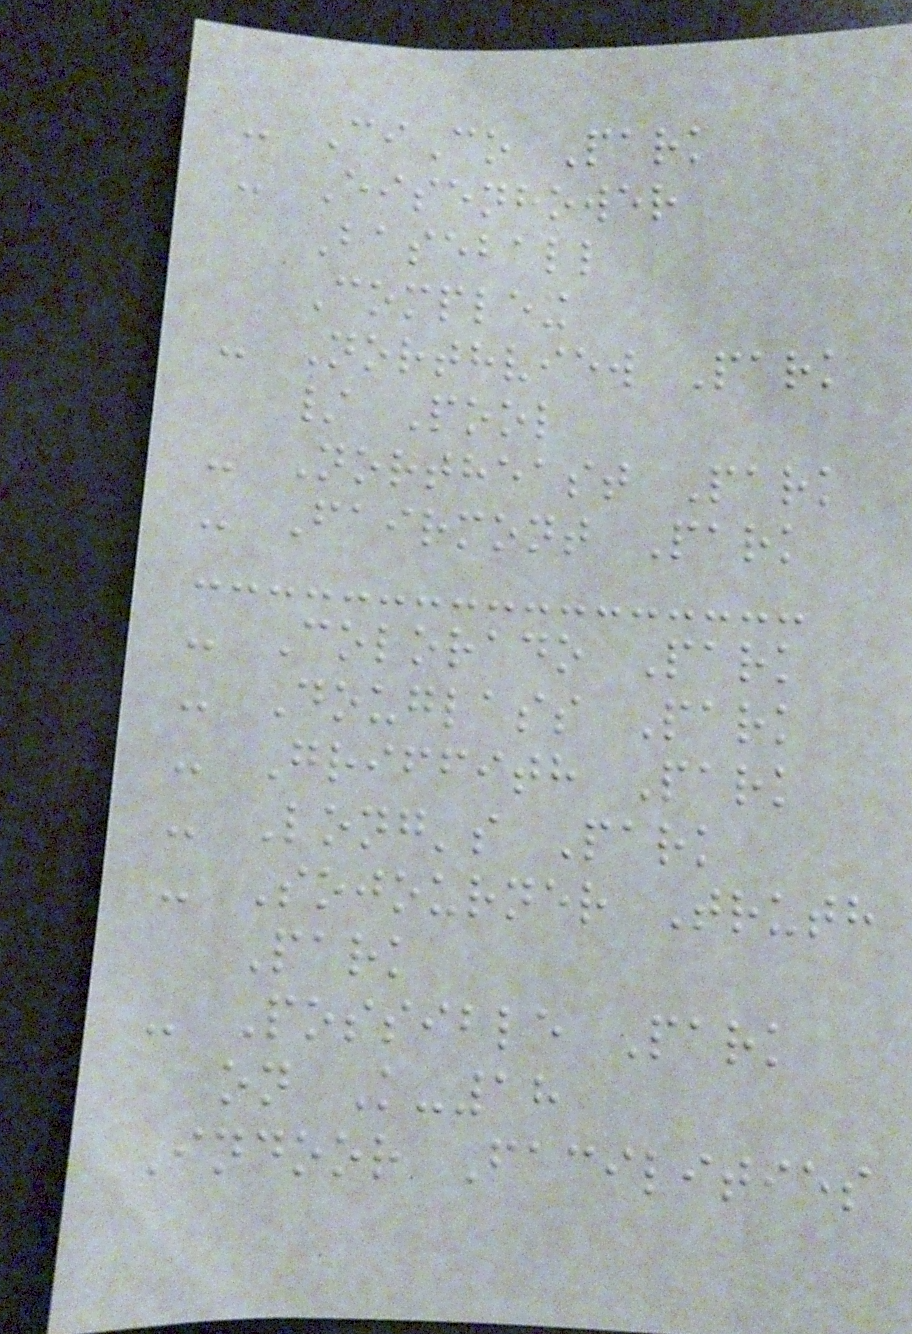- CiCo Park
- Eisenhower
Baseball
Complex
- Northview Park
/ Pool
- Northeast Park
- Fairmont Park
- Colorado Park
- Douglass Park
- Griffith Park
- Long's Park
- Sojourner Truth
Park
- Possible Park
on K-18
Indoor Facilities
